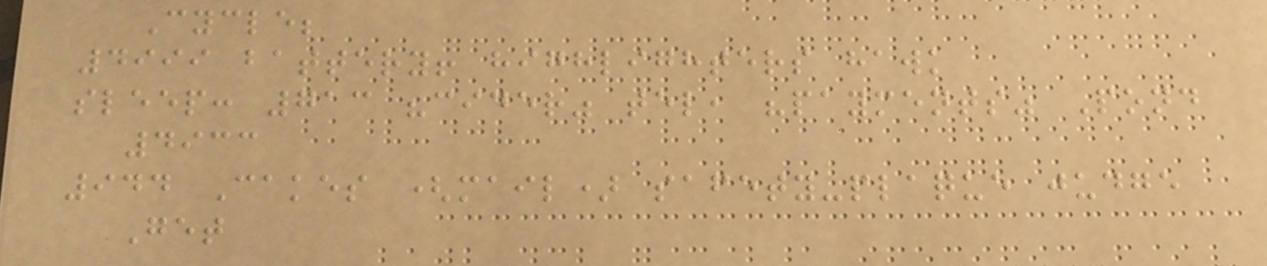Cycle;
4999 battery! highlighters hawk
sleep: 713 "cider" tel, "payments" Pond
4933
944 Cakes (mail) safety-plaque judge
Get
